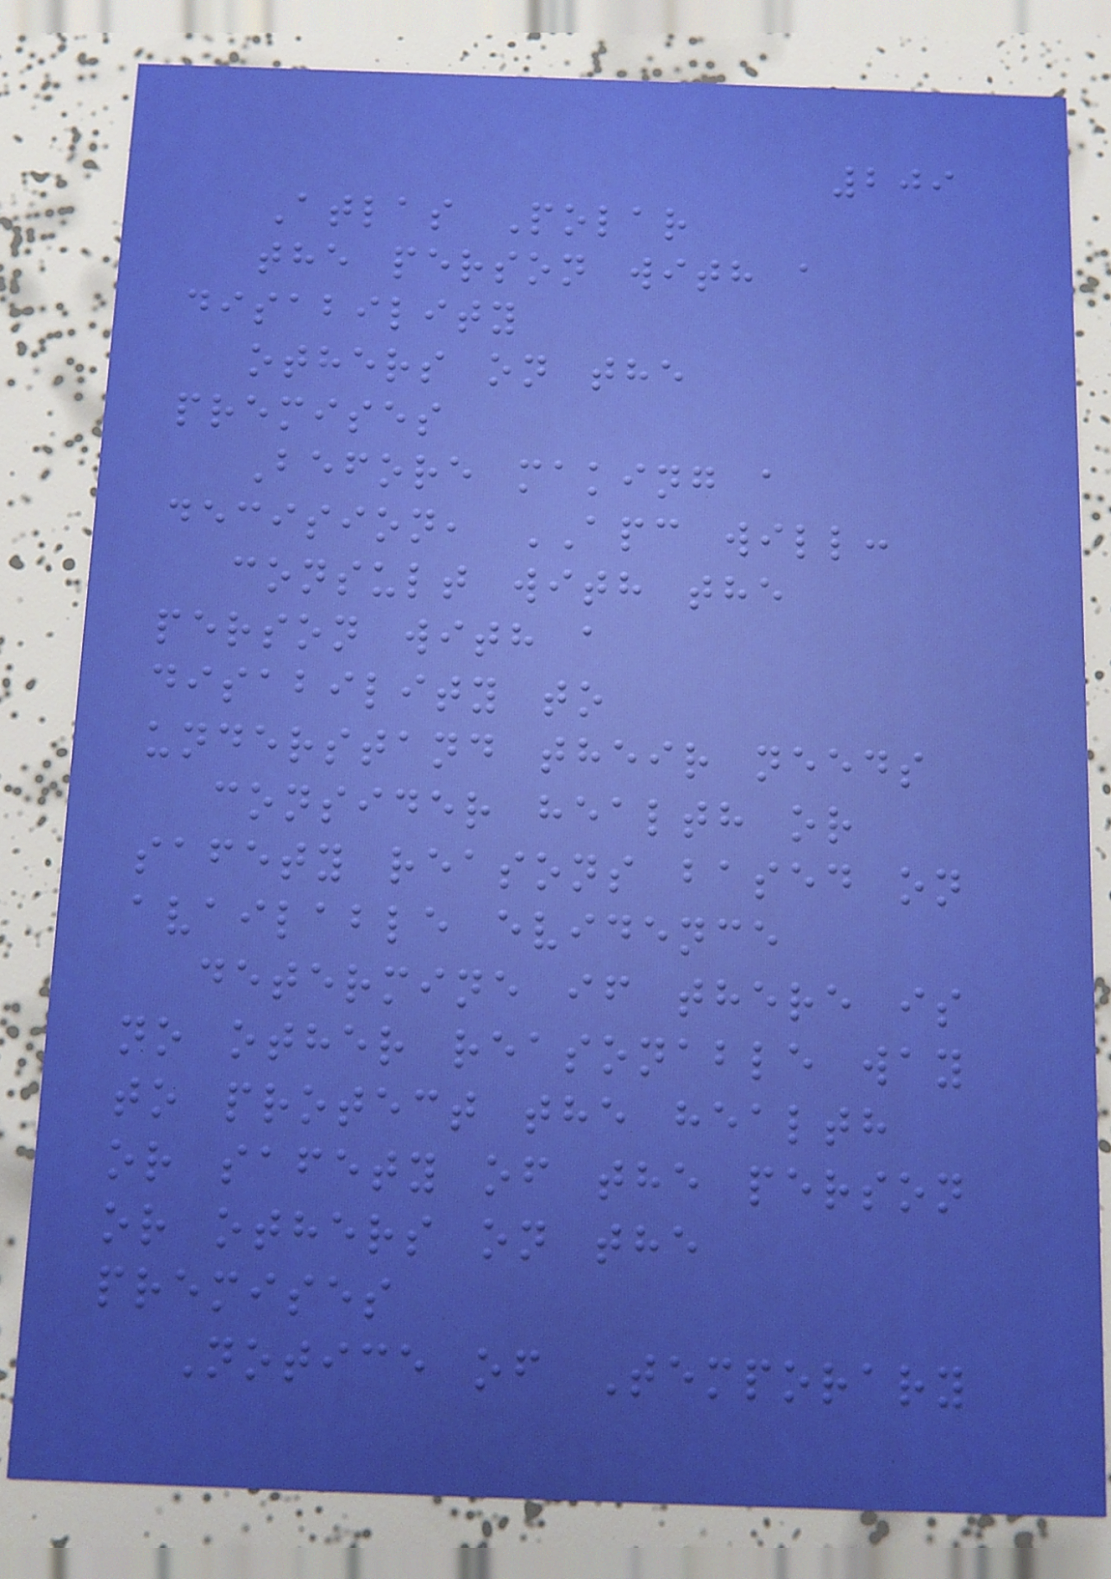209
Atlas Polar
the person with a
disability
others on the
premises
Before making a
decision, APC will:
consult with the
person with a
disability to
understand their needs
consider health or
safety reasons based on
available evidence
determine if there is
no other reasonable way
to protect the health
or safety of the person
or others on the
premises
Notice of Temporary
